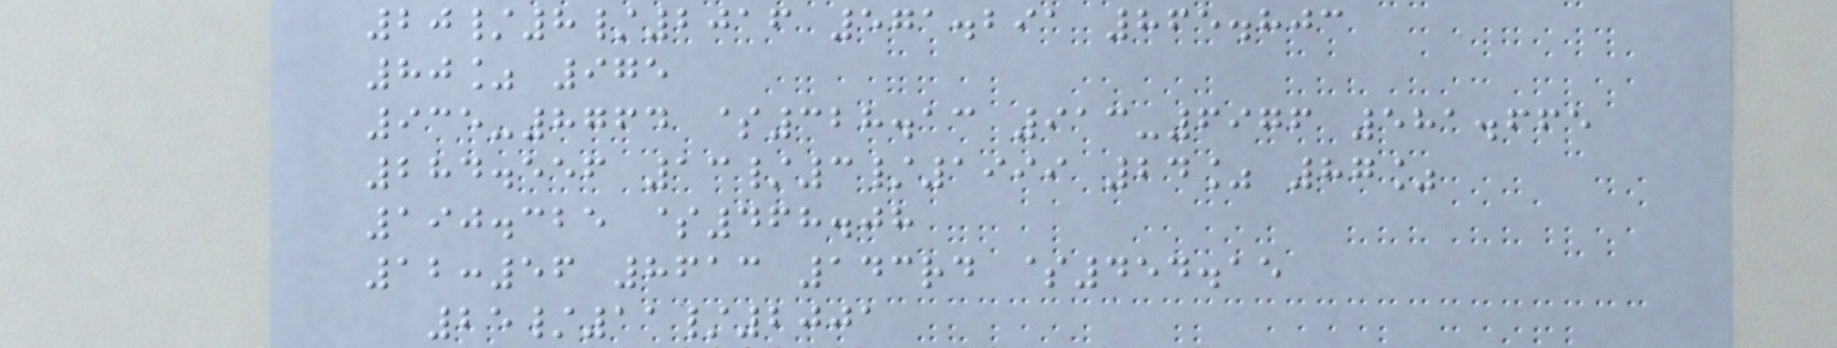20/8/2016 571.291 865.803
80% 975
935-8764 $328.13 913-6976 581.665
284.556 13/3/1999 24% 87%
190.325 $468.08
12:56 8613 143rd $454.15
25/11/2001
